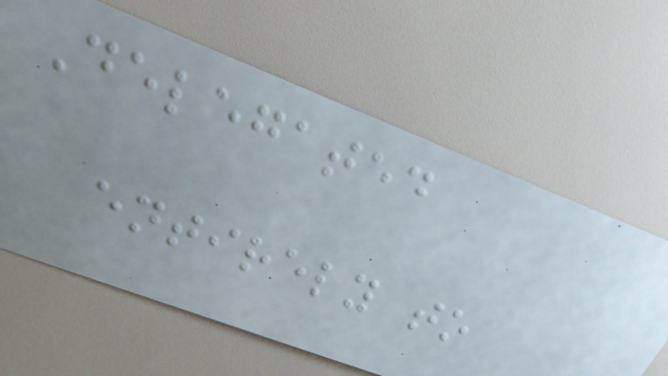Delegated
entirely to
